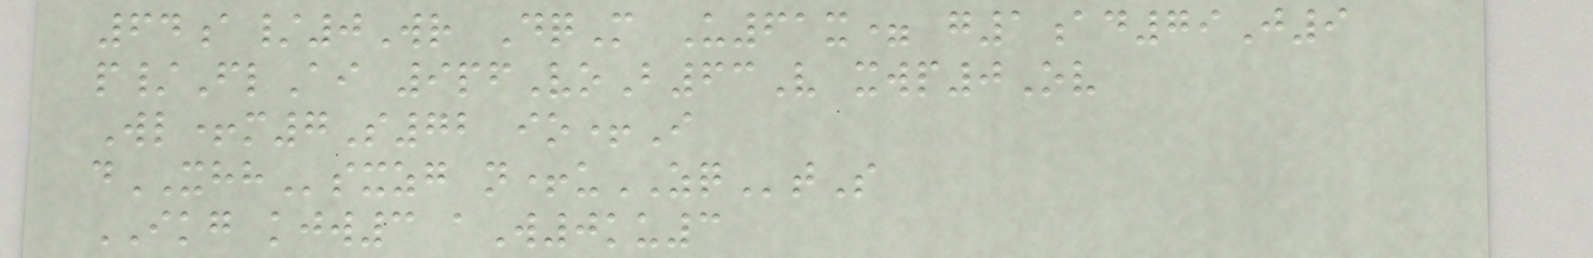64a/0Wr DqM U61x= g1ad79J9
p/FlAi 9pfVoB63V xwp0Ov
Wl+m7S72 io+I
dXHHsxzg n+uZQtS
IKG kjw3 aW0ku3
